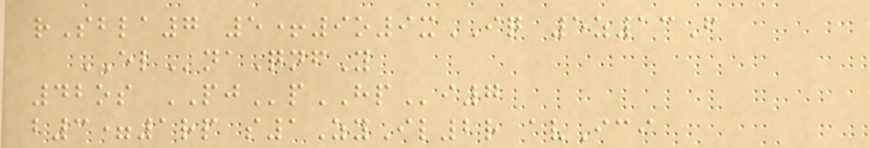rSbla7 5+9o9xIQ 5z13F
ELnaQnfY
42os PJpHPi7
b3=1rp s1ZyIl2r avIci
